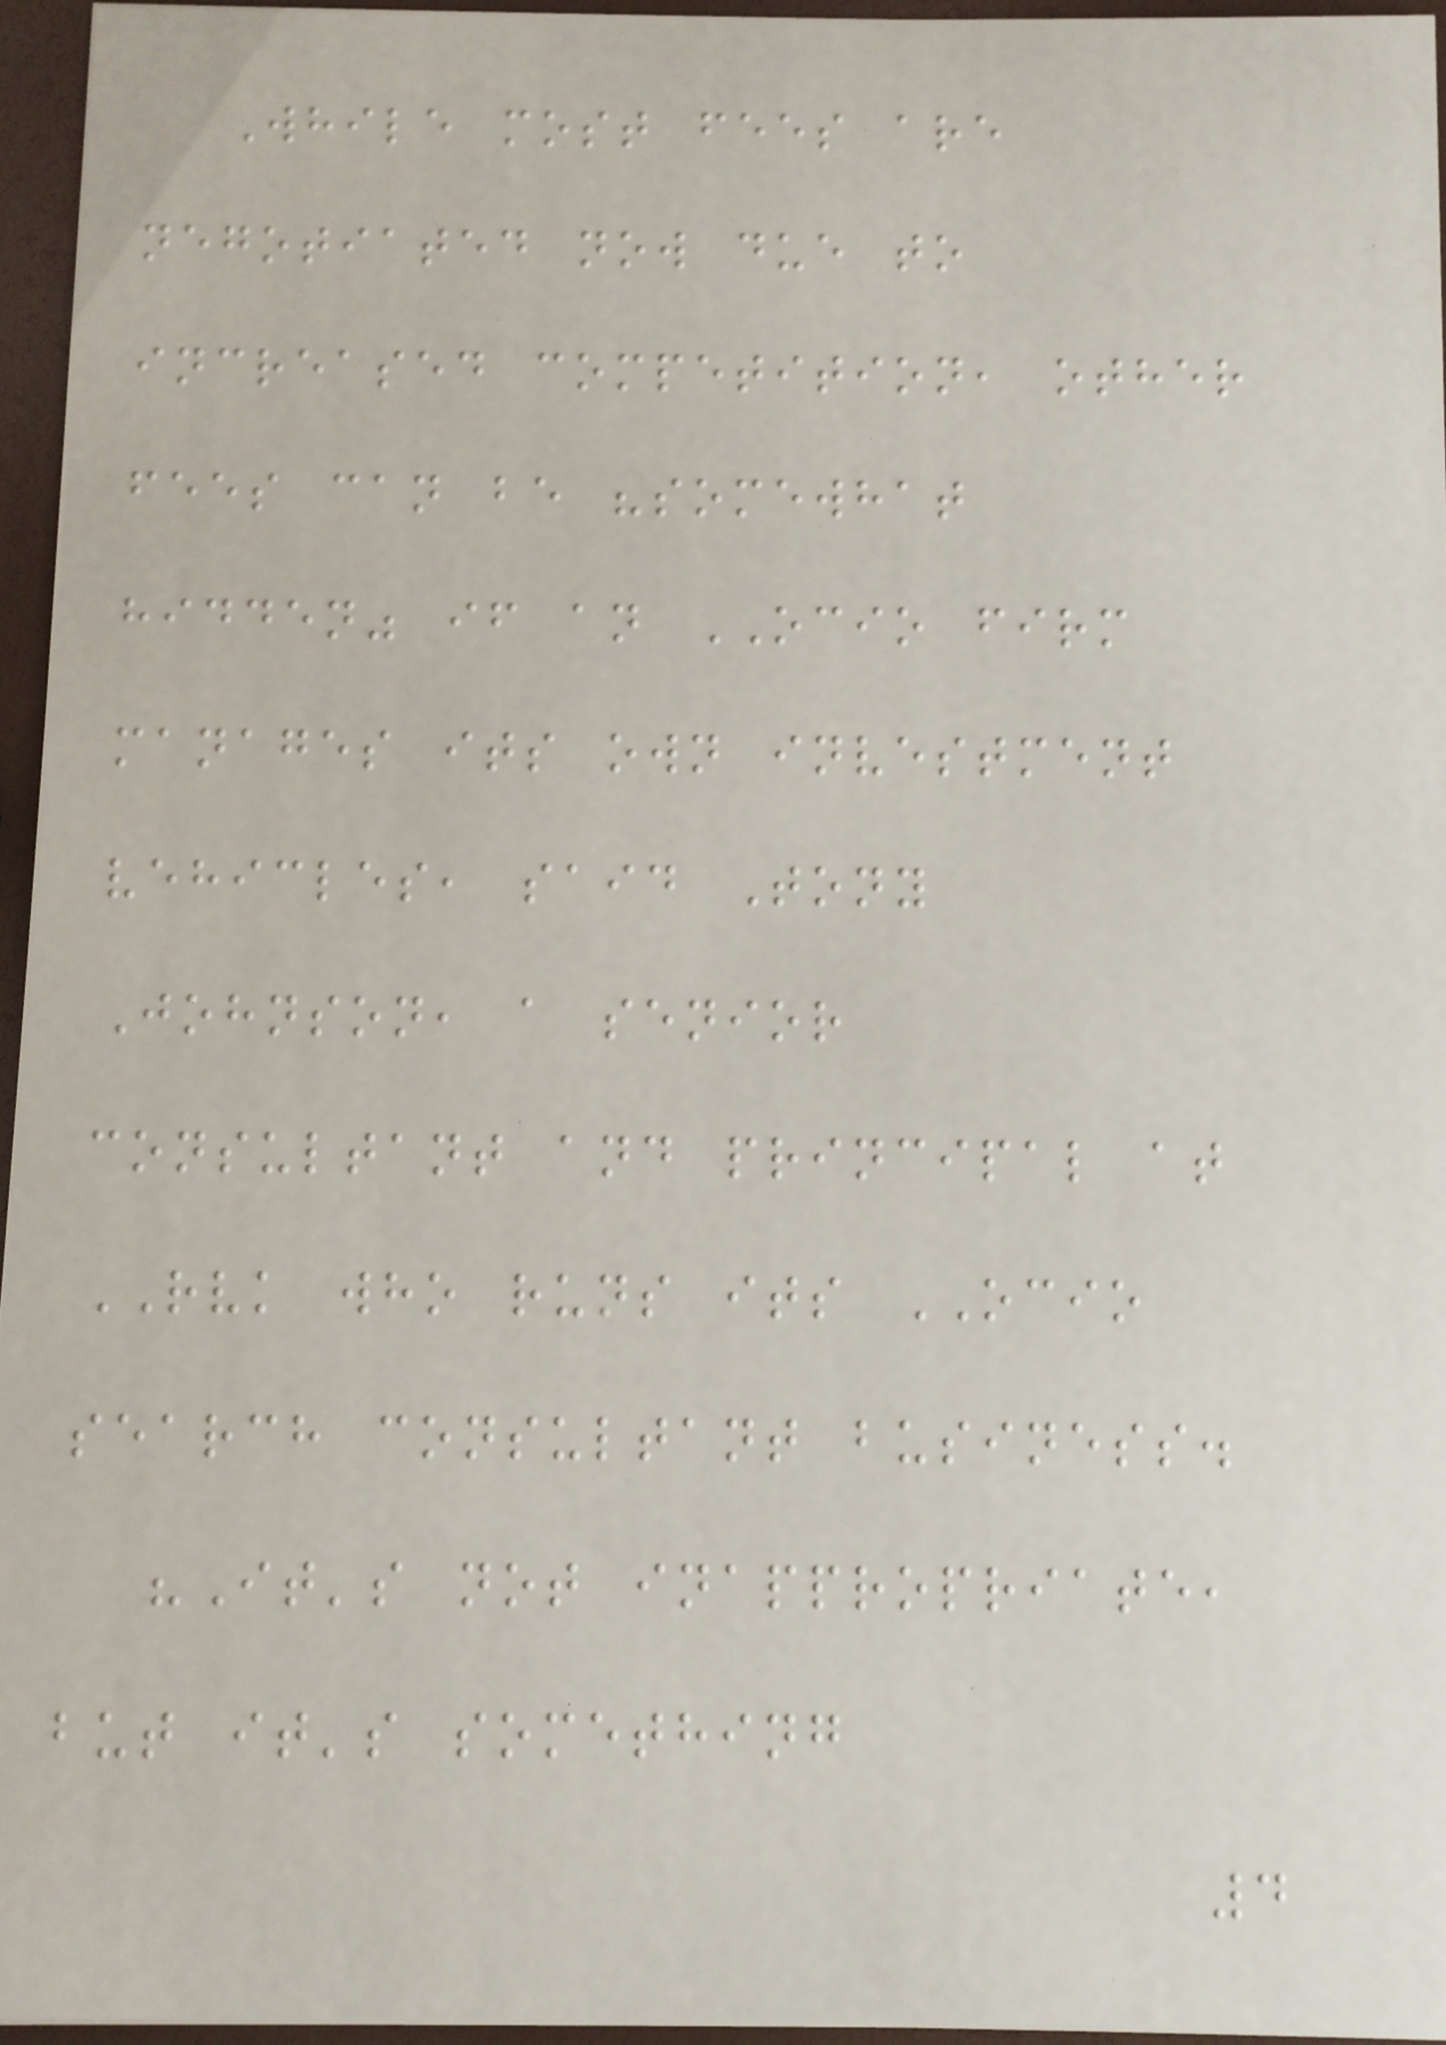While most fees are
negotiated now due to
increased competition, other
fees can be "somewhat
hidden" if an OCIO firm
manages its own investment
vehicles, said Tony
Johnson, a senior
consultant and principal at
RVK who runs its OCIO
search consultant business.
"It's not inappropriate,
but it's something
4
